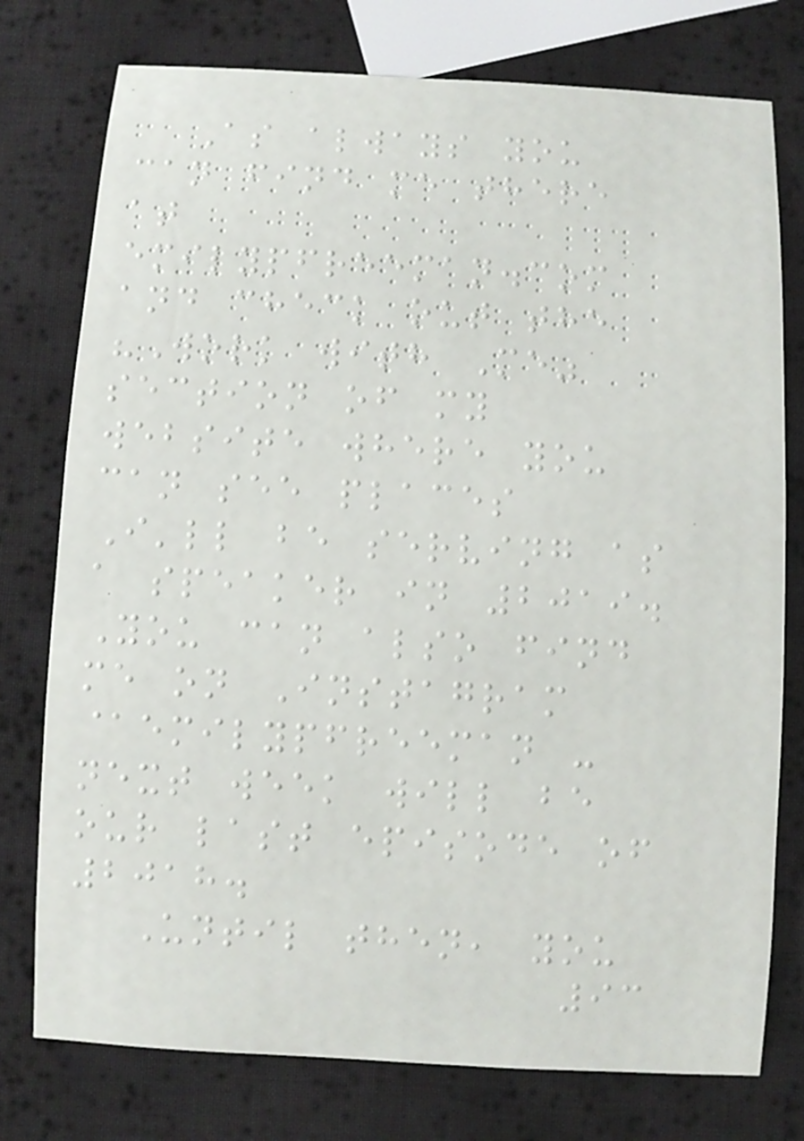As always you
can find me there
at
emilypfreeman.com
and check out the
"Work with Me"
section of my
website where you
can see places
I'll be serving as
a speaker in 2019.
You can also find
me on Instagram
@emilypfreeman -
next week will be
our last episode of
2018.
Until then, you
93
